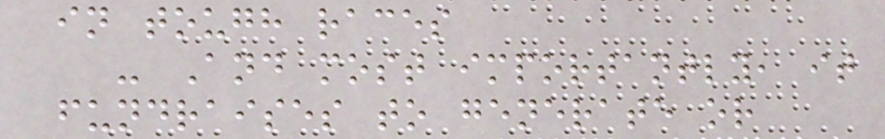in tough races
- And most importantly, it
fundraises to generate or
